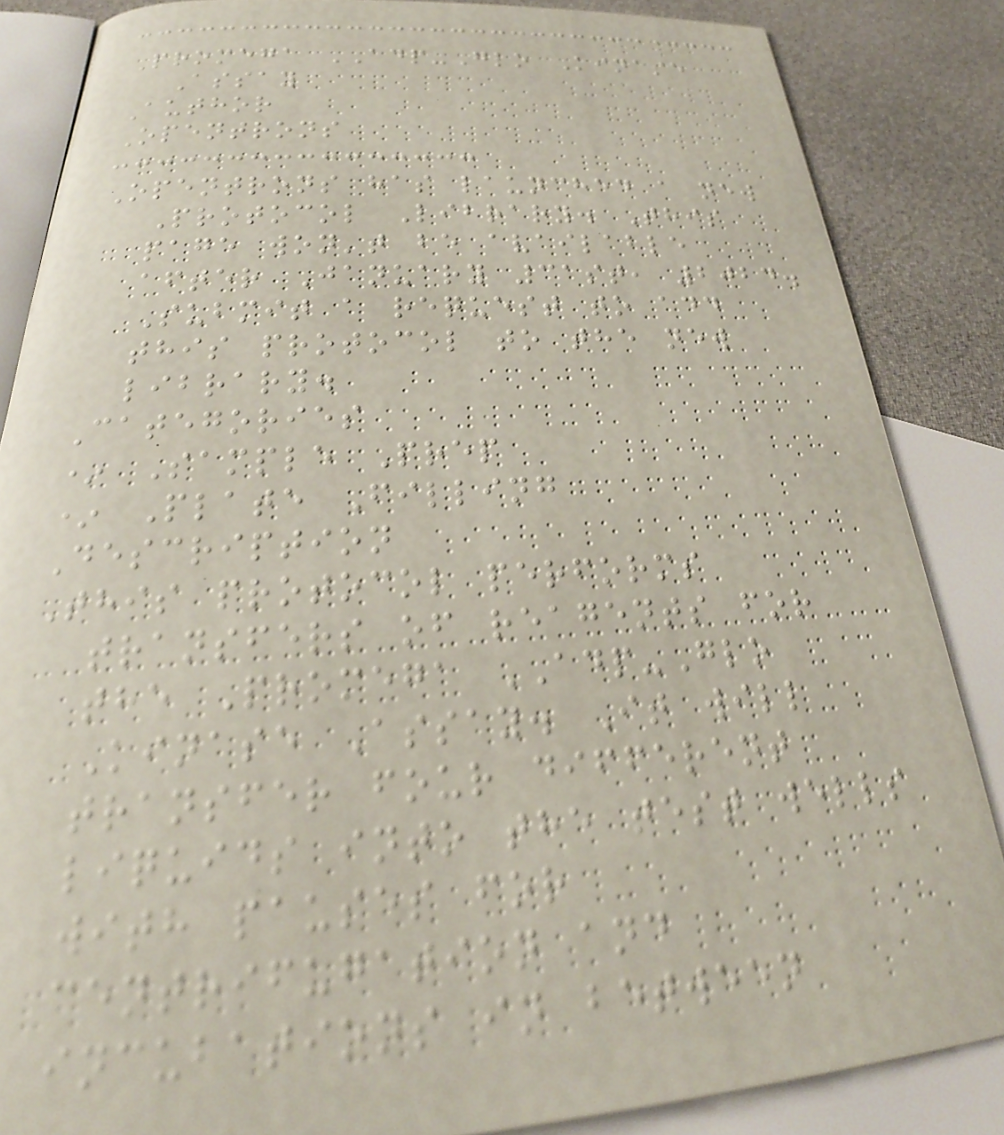Promega ADP-Glo Kinase
Assay
Author
Opentrons
Opentrons has launched a new
Protocol Library. This
page won't be available
after January 31st, 2024.
Submit a request to add
this protocol to the new
library.
Categories
* Sample Prep
* Plate Filling
Description
This protocol performs
transfers of reagents for
the Promega ADP-Glo
Kinase Assay. It will
transfer four different
liquids into the test wells
with pauses for
centrifugation and
incubations in between
